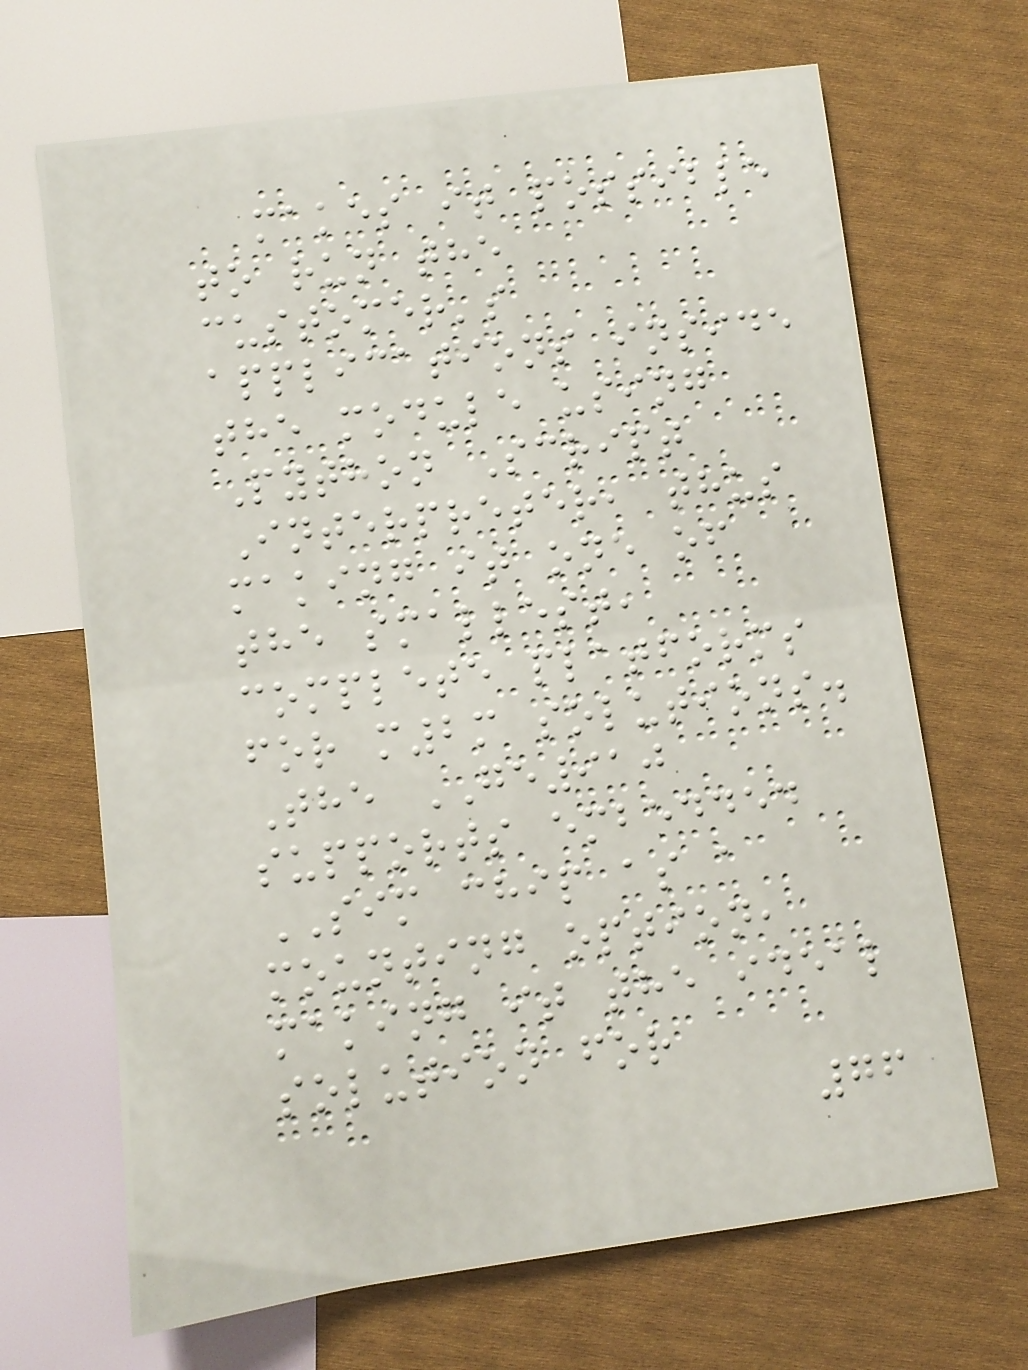makes it possible
to run the
customer's
applications inside
the module using
Python Script
Interpreter, thus
making it one of
the smallest,
complete platforms
for m2m solutions.
The GE910
supports embedded
SIM chip as a
mounting option,
making it the ideal
solution for
76
